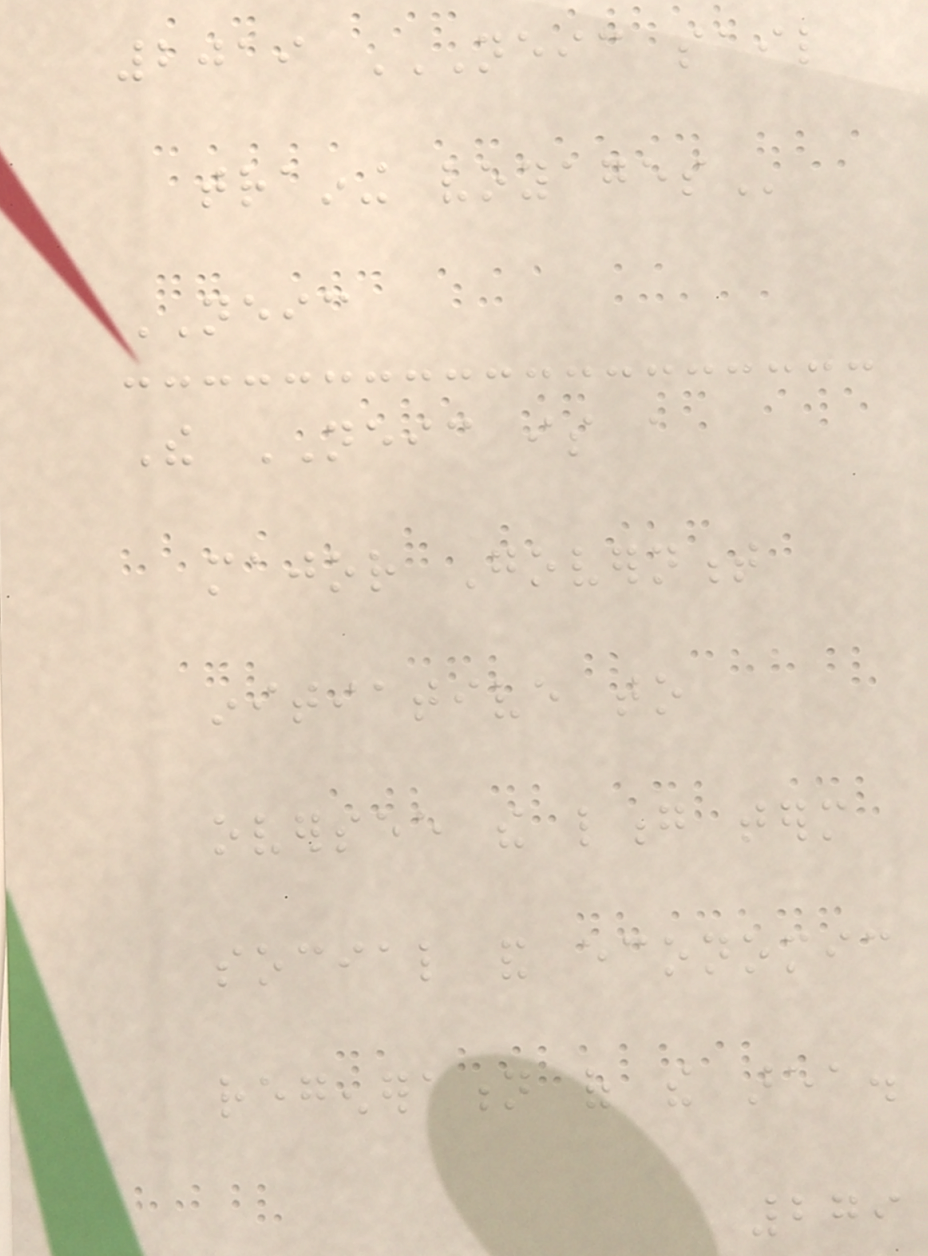2019 NEIC SAIL
TRAINING VOYAGES
NEIC
The NEIC is a
major Government
initiative to
oversee the long term
social and economic
regeneration of the area.
279
